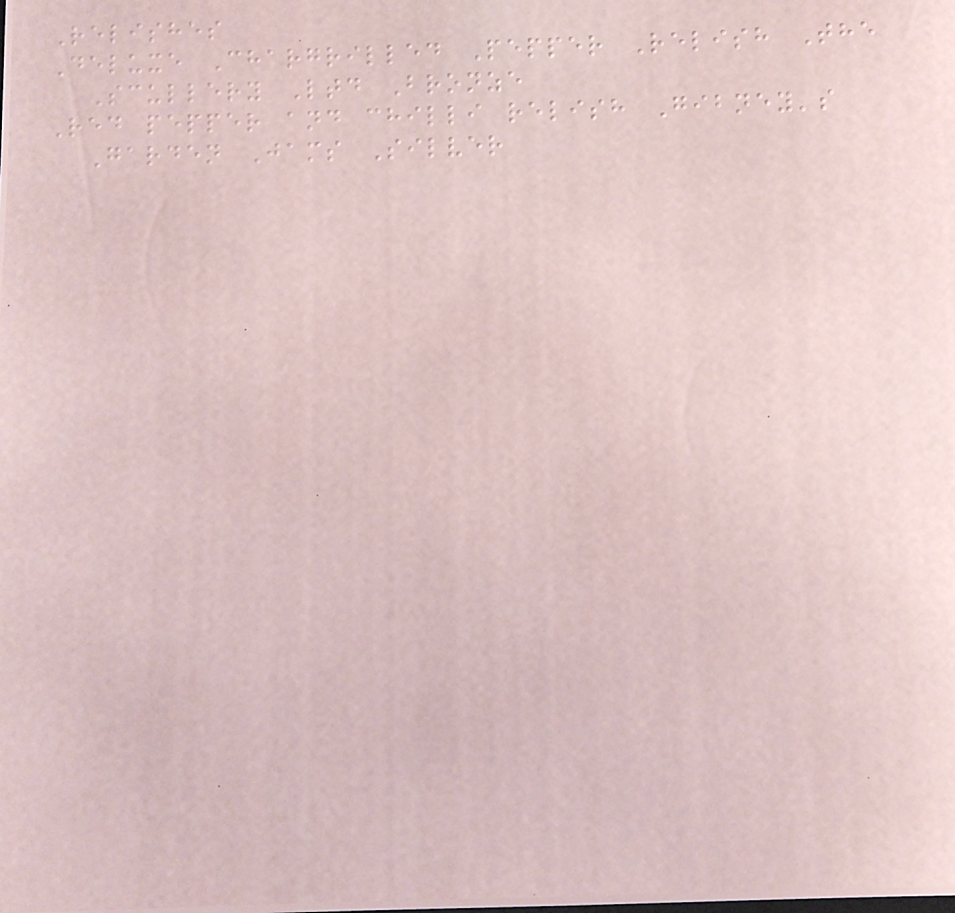Relishes
Deluxe Chargrilled Pepper Relish The
Scullery Ltd Bronze
Red pepper and chilli relish Gibney's
Garden Jams Silver
